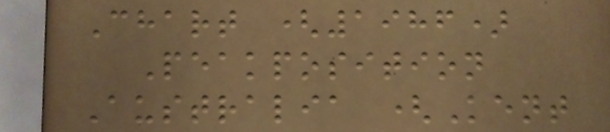Chart (1986)
Peakposition
Australia (Kent
